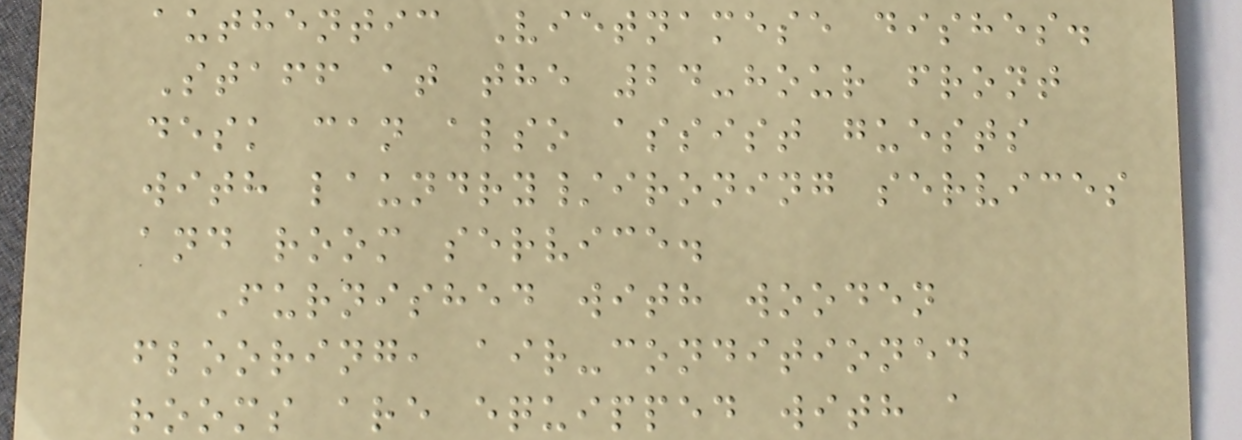authentic Vietnamese dishes.
Staff at the 24-hour front
desk can also assist guests
with laundry/ironing services
and room service.
Furnished with wooden
flooring, air-conditioned
rooms are equipped with a
